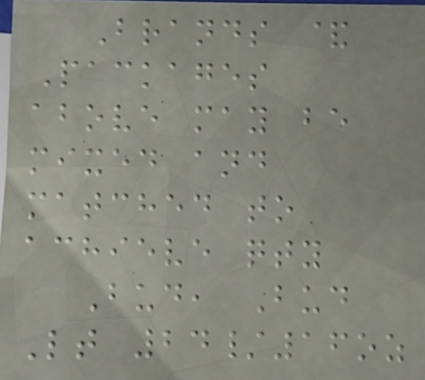Brands &
Packages
above may be
mixed and
matched to
achieve qty
Bud, Bud
Lt 24/16oz
